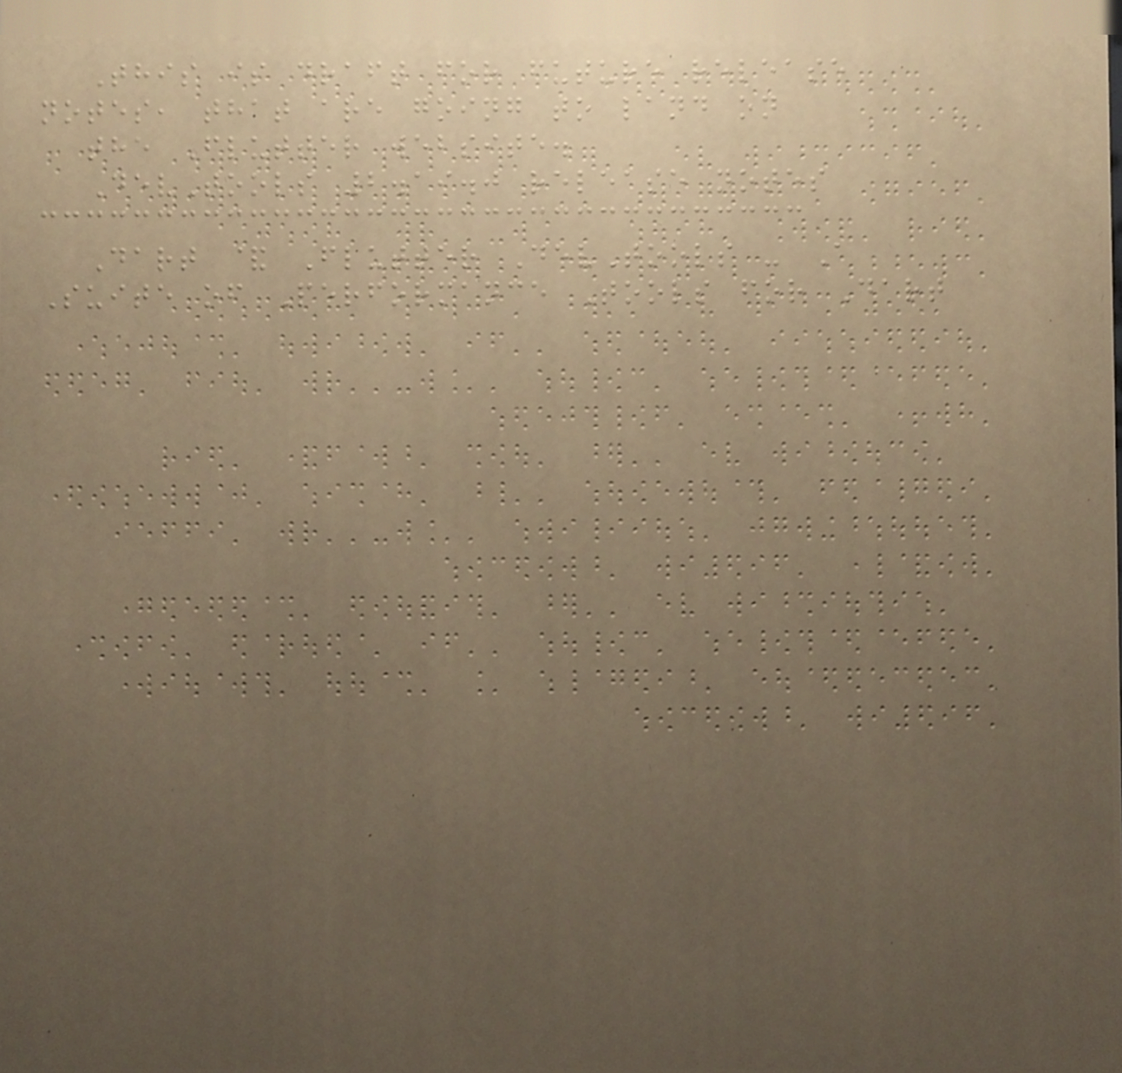This is draft for future release
notes, that are going to land on
the Flutter website.
DevTools 2.19.0 release notes
Dart & Flutter DevTools - A
Suite of Performance Tools for Dart
